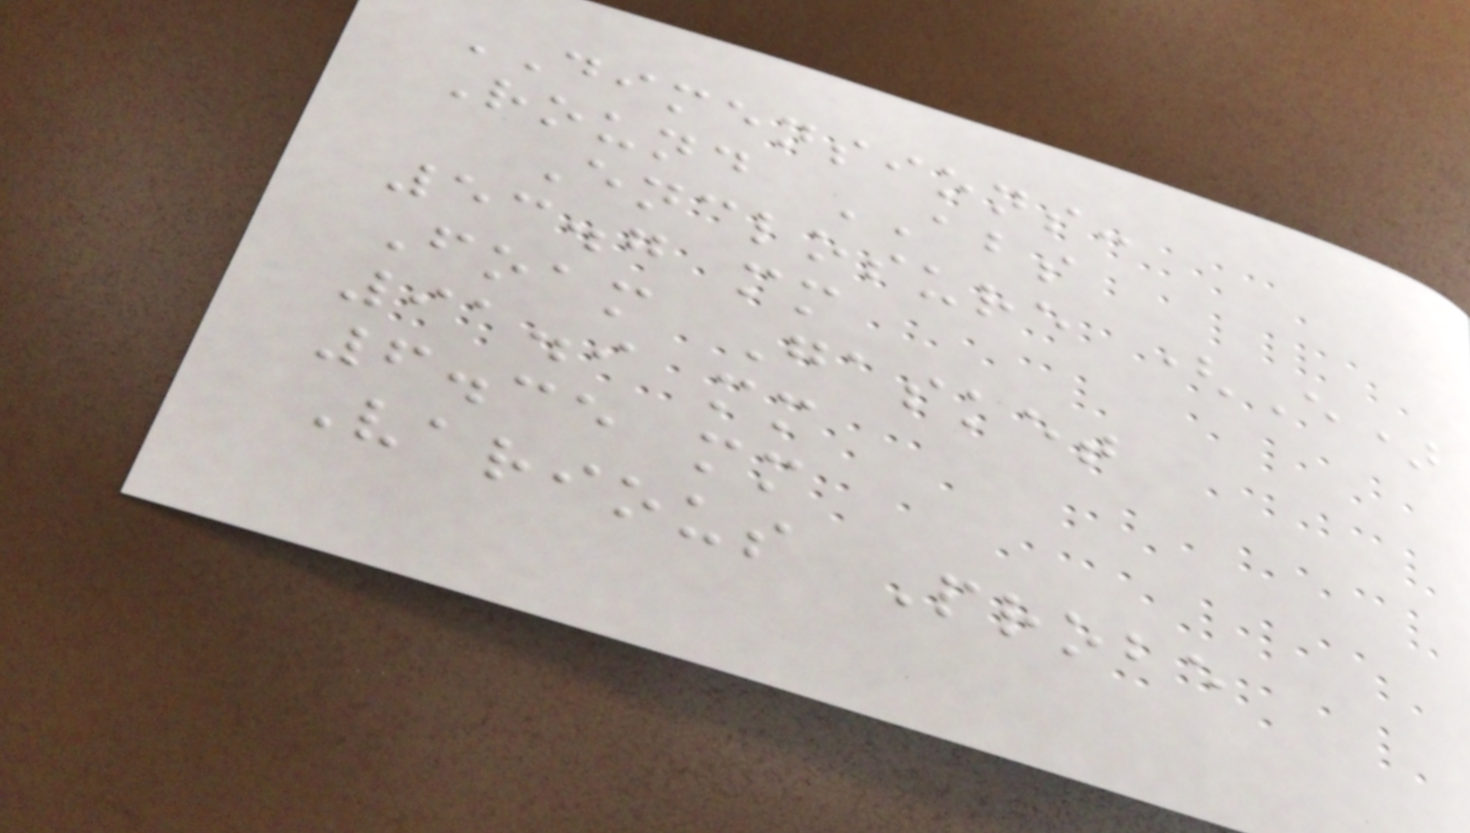DIMENSIONS:
Round ABS
Enclosure (E)
53.7 mm
Foam Gasket
91.9 mm
6.35 mm
Various Probe
